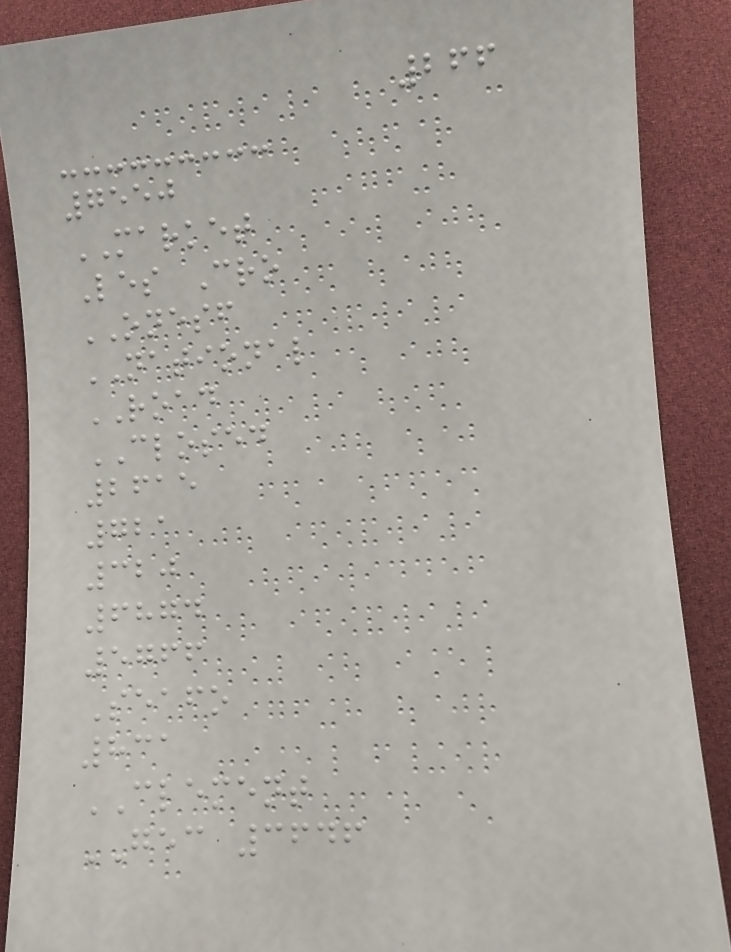266
7550
MARKET
Les Cro
ONESF
NATIONAL
ROAD
CLOSED
2615
721
320
6874
5766
Seafo
831
CLEMENT
GEC 3646
